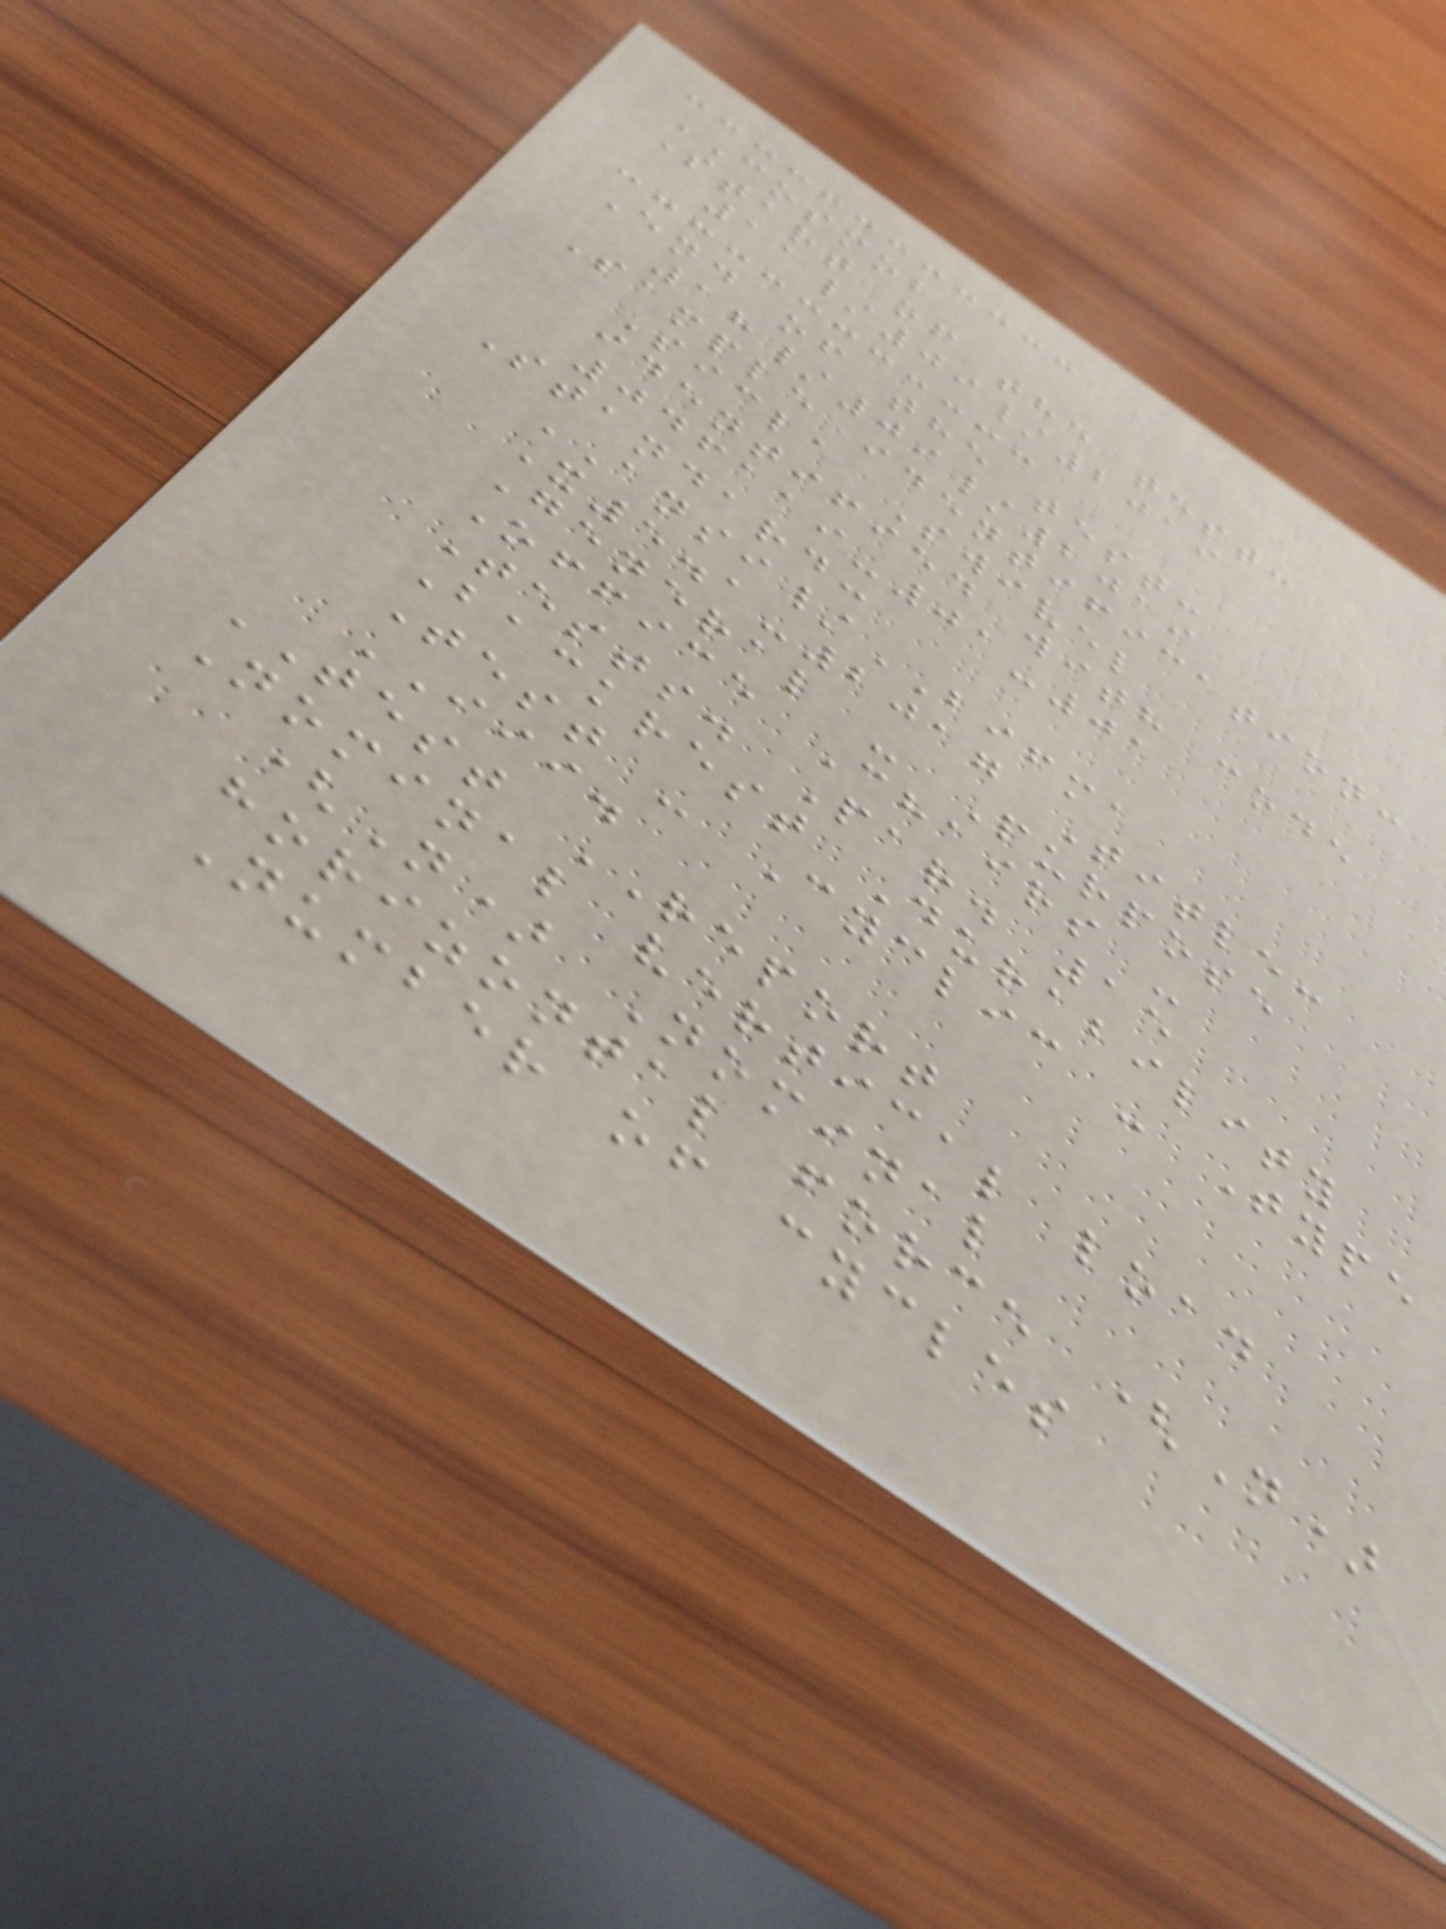COSMOB
Start of the test:
11/09/2019
End of the test:
18/09/2019
Sample identification:
Sicla Swivel
identified with code
046119-01-01
Standard:
ANSI/BIFMA
X5.1-2017 Title:
General - Purpose
Office Chairs -
Tests. Par. 15
Backrest Durability
Test - Cyclic - Type
III.
TEST REPORT
Nominal vertical load
(N) Nominal
horizontal force (N)
Number of cycles
